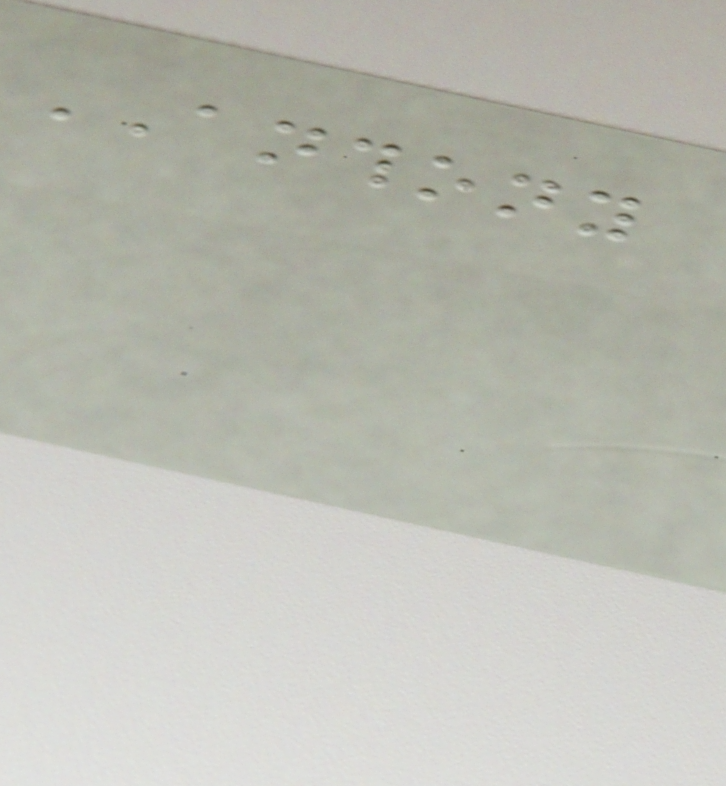ANTHONY
